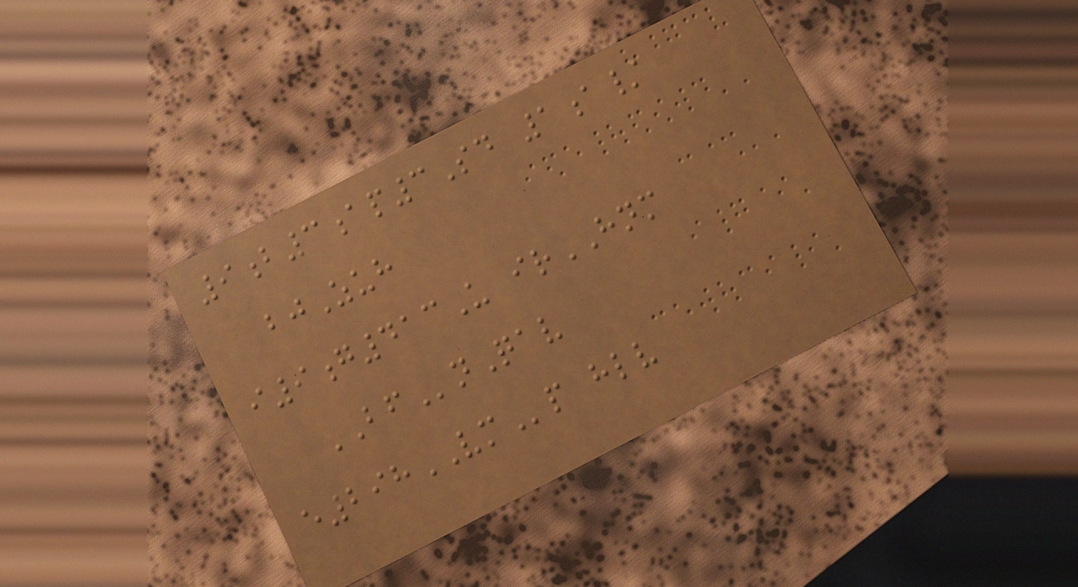9b3ap3Sd 1a/
bjZuh
i9g413U irHNM
BFnQav
e298VMp hlv
